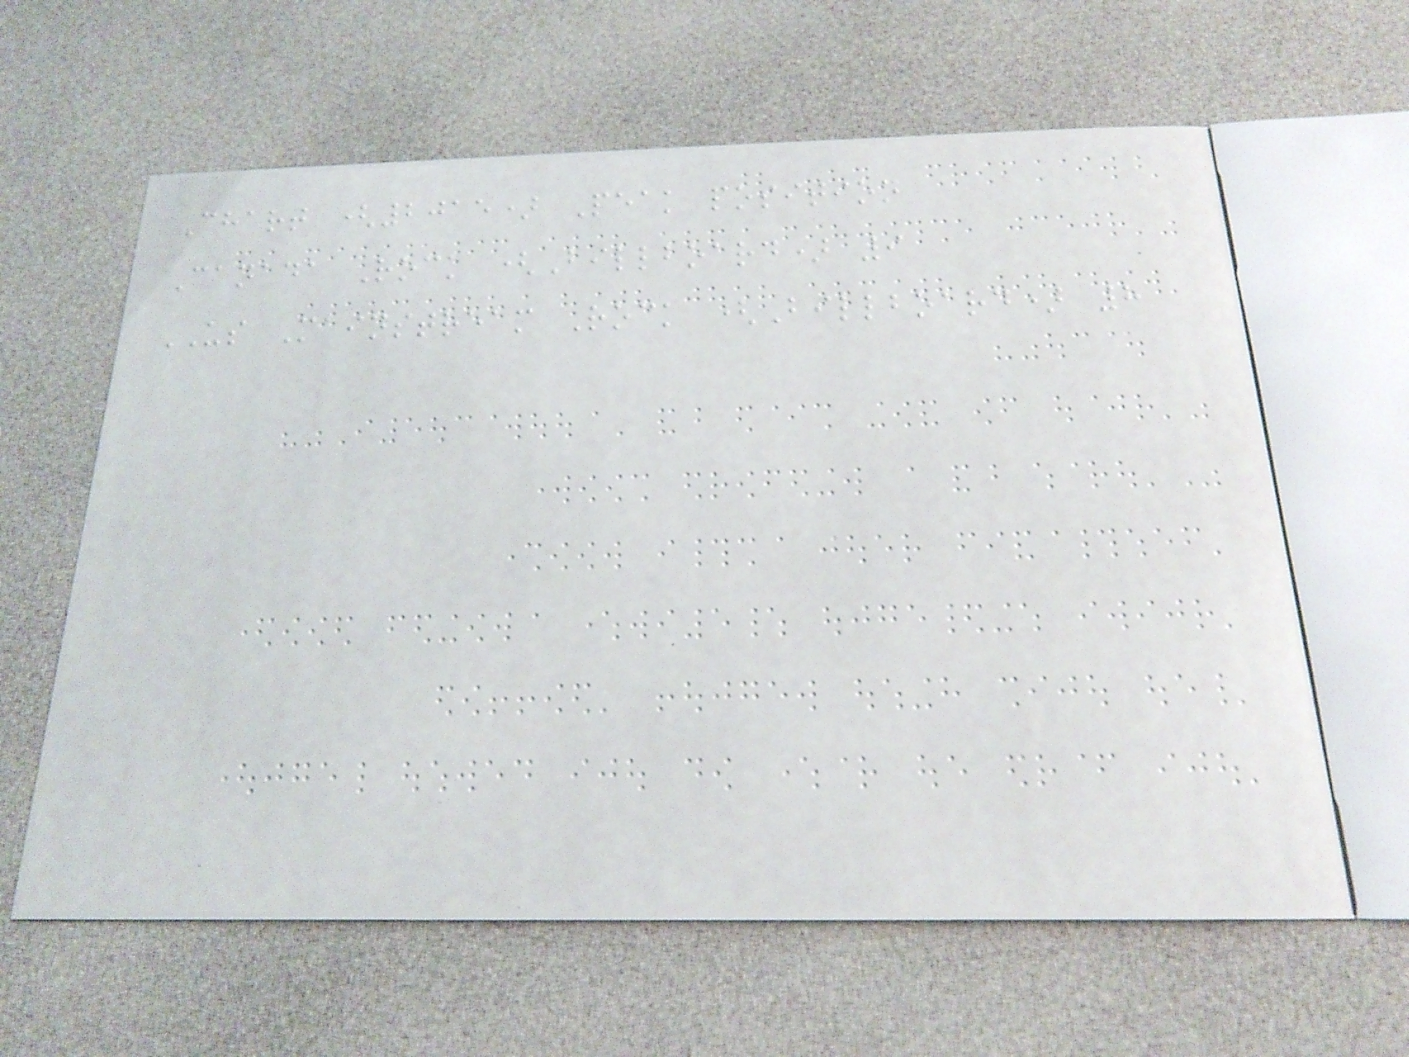Chart (2015) Peak position
Canada Rock (Billboard) 9
US Mainstream Rock (Billboard) 8
